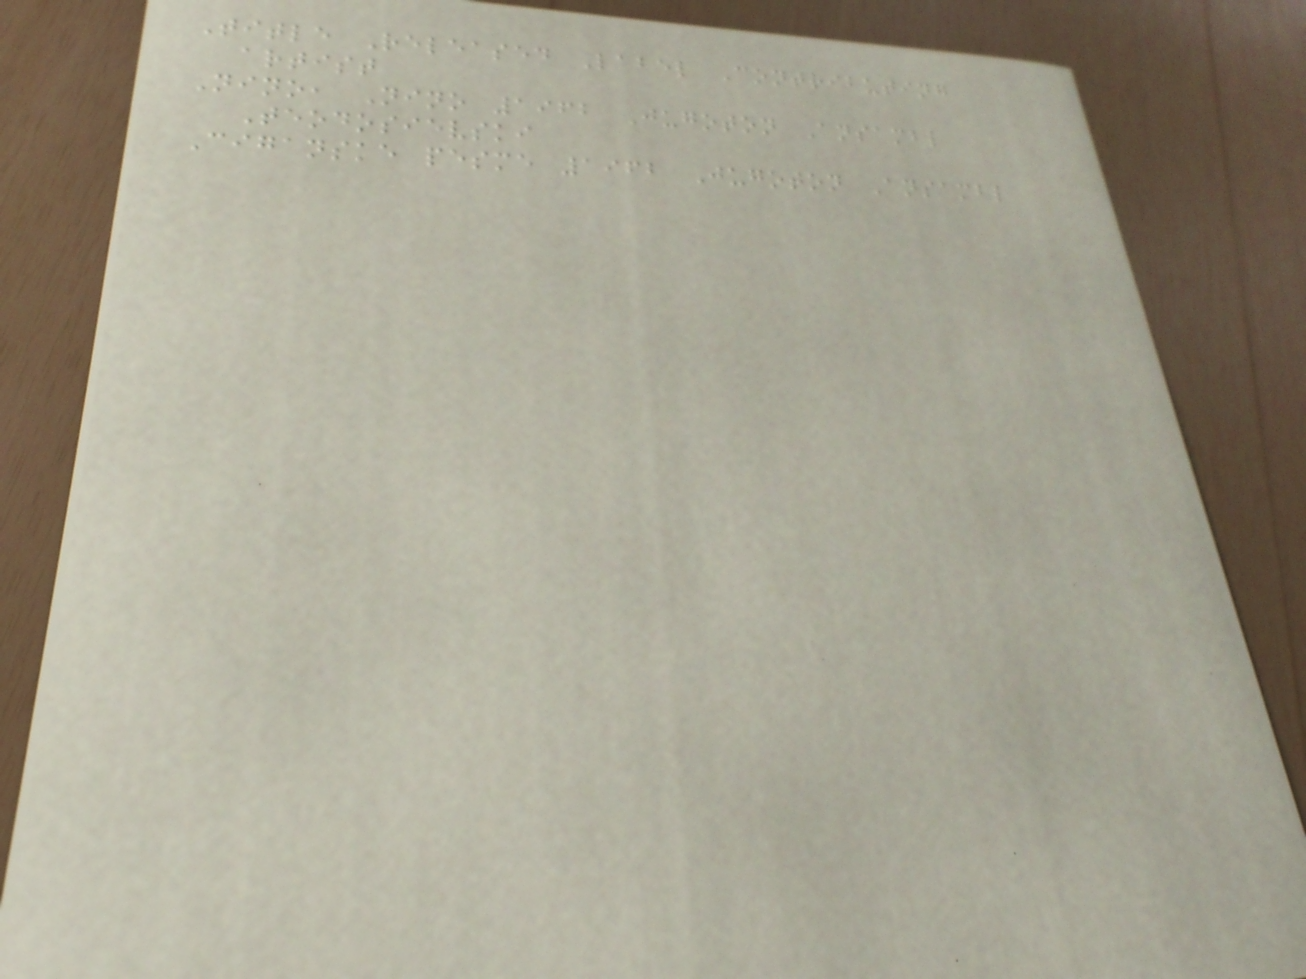Title Released Label Contributing
artist
Nino, Nino 1962 Jugoton Ansambl
Teodosievski
Ciganske pesme 1962 Jugoton Ansambl
